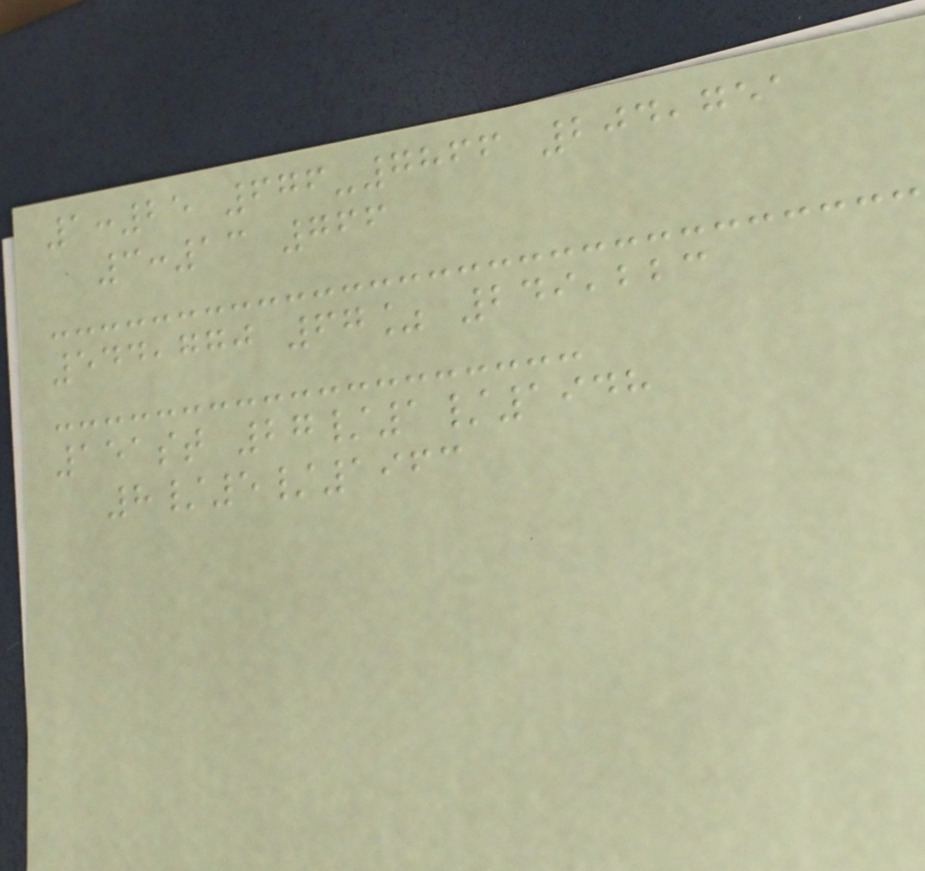1:25 676-7866 204,751
3:13 766
544,770 67% 249,223
151st 27/1/1948
8/5/1963
